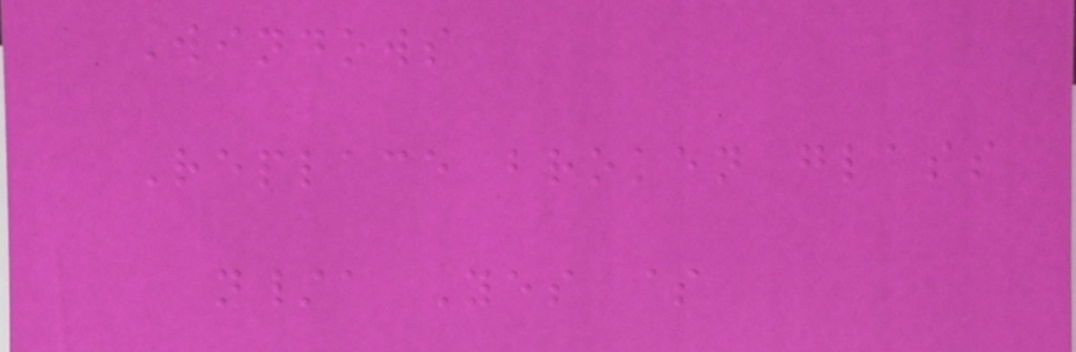Windows
Replace broken glass
n/a Yes $
